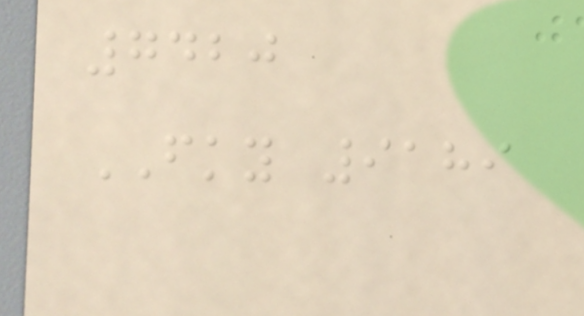7420
FKY 9189
